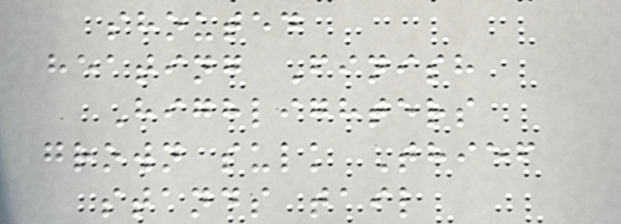shouted
heating Finish
Highlighters
grown sulk Thief
stands tail
